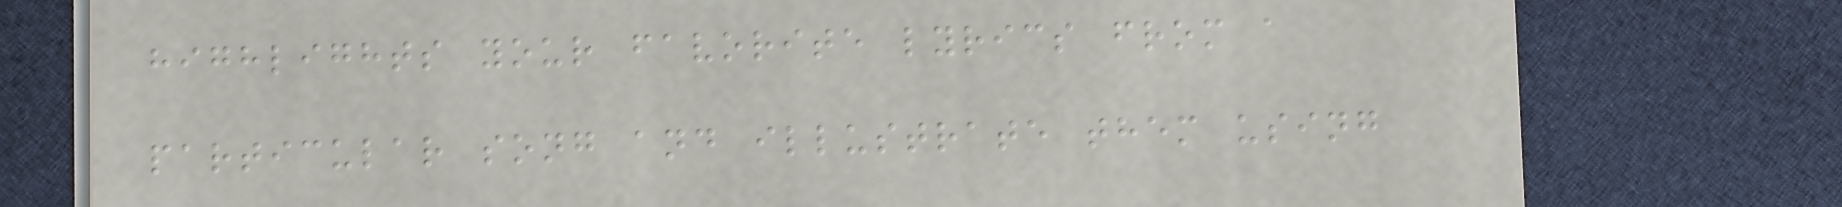highlights your favorite lyrics from a
particular song and illustrate them using
